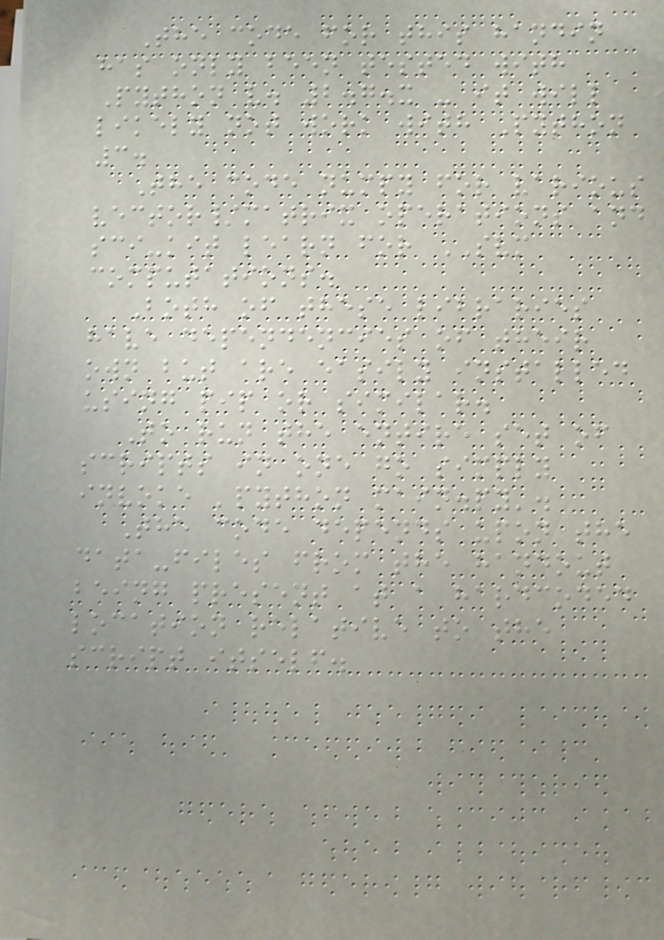The code for this handin
has only been tested with
Python v. 2.7.x - it will
likely not work with Python
3.
The code numpy for various
vector/matrix operations and
sci-kit learn for SVM
computations.
Both of these libraries
have dependencies of their
own but are easily installed
using pip or similar.
To run the entire set of
scripts in one go simply
invoke 'python main.py'.
The code depends upon the
data-files from the handout
being present at a hardcoded
location relative to the
script itself.
